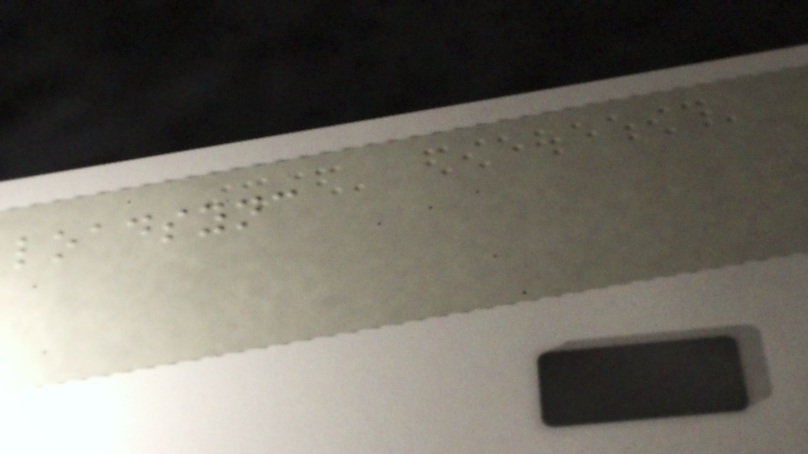loadsync
